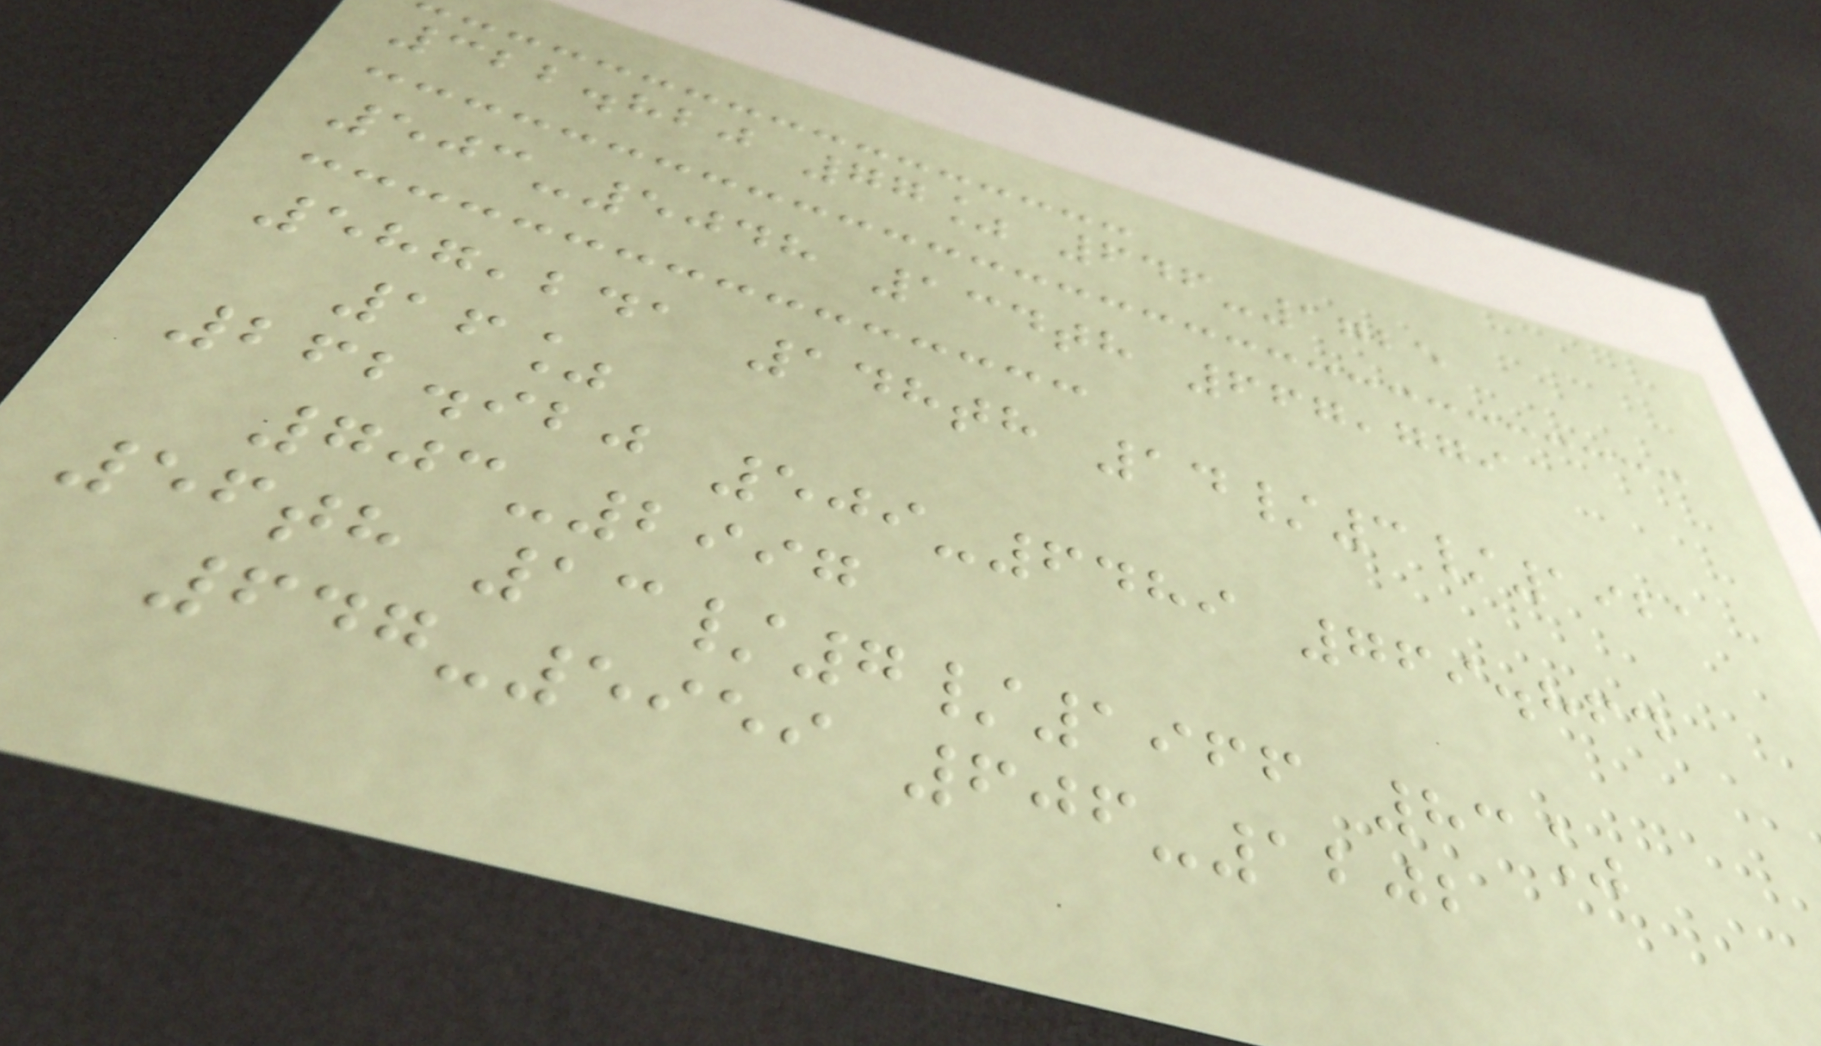322.820 77% 646-1725
503-5048 134th 667,779
587,241 148th 14/3/1921
16%
262.920 509-6489 769.864
703-2997
56th 13/7/1966 83%
647-5959 606-1202
